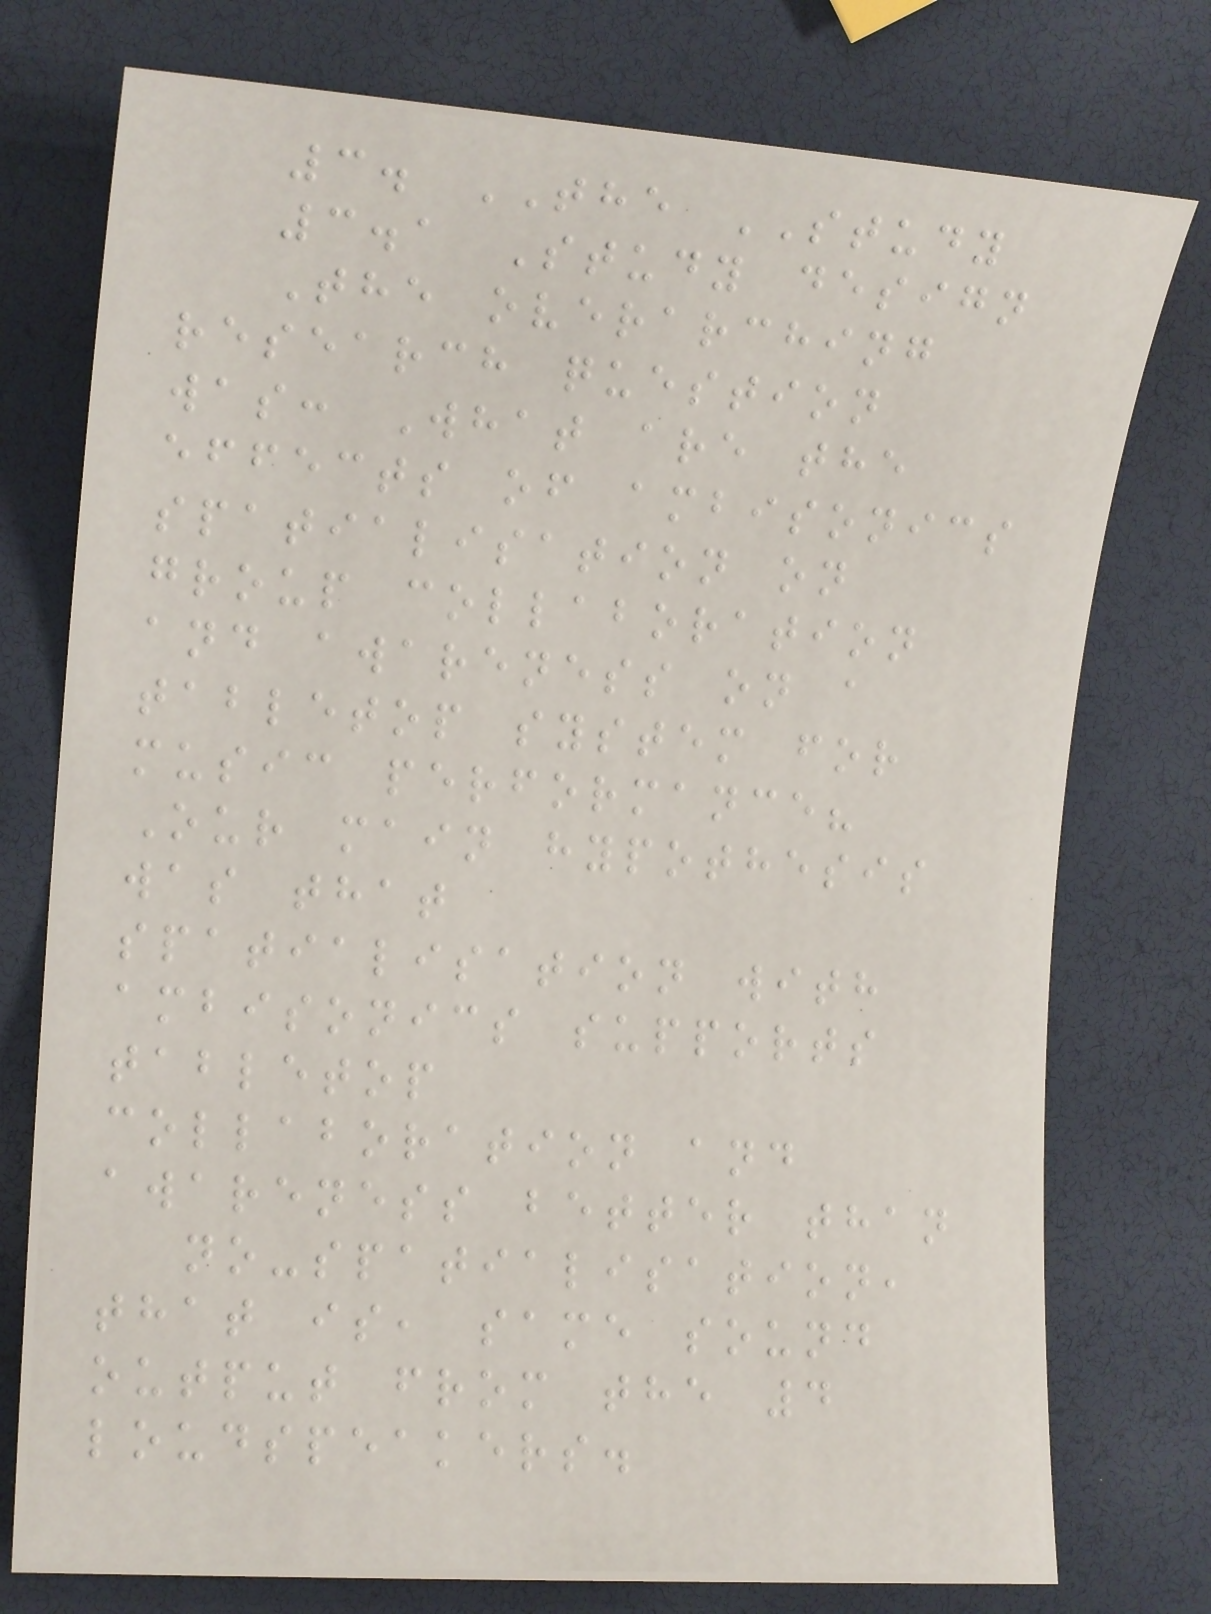3. THE STUDY
3.1 Study design
The overarching
research question
was: What are the
effects of ambisonics
spatialisation on
group collaboration
and awareness on a
tabletop system for
music performance?
Our main hypothesis
was that
spatialisation with
ambisonics supports
tabletop
collaboration and
awareness better than
no-spatialisation,
that is, same sound
output from the 4
loudspeakers.
